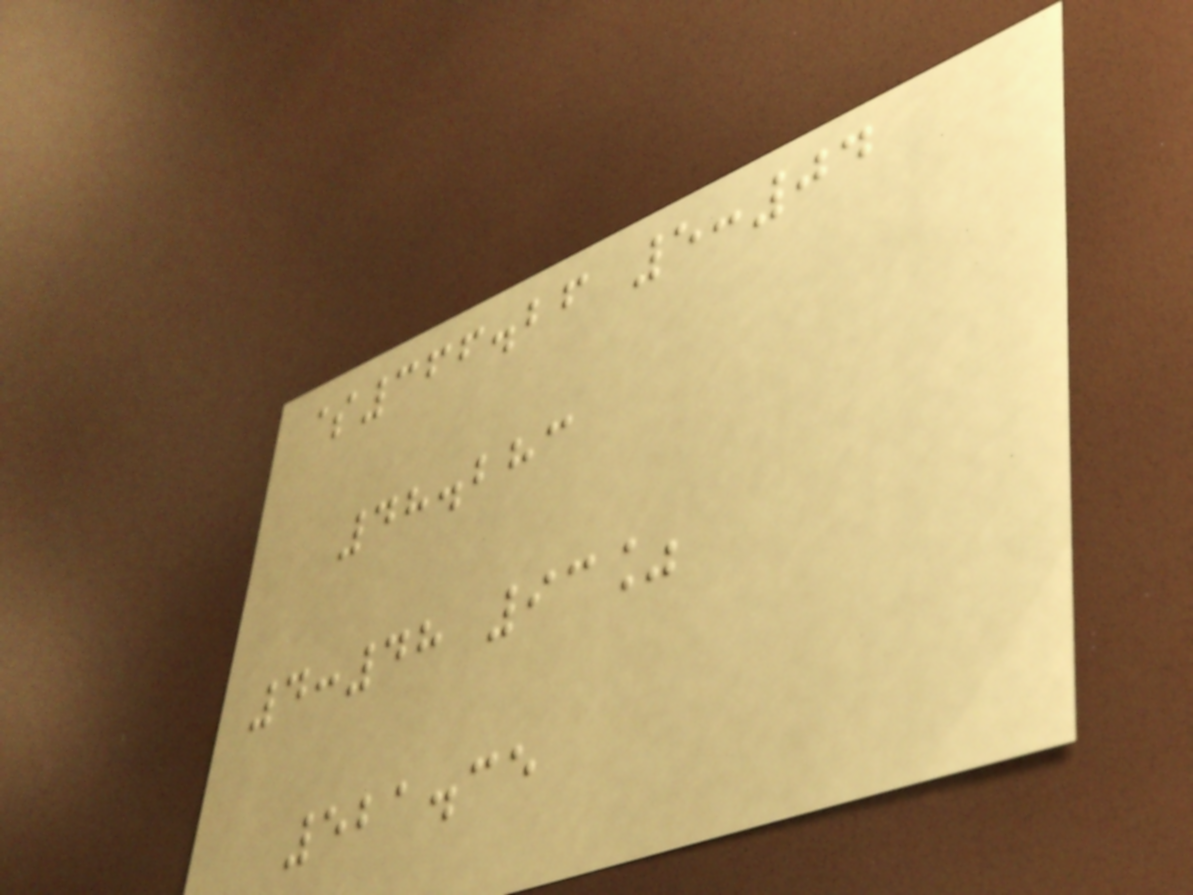$366.26 5:04
48.283
4:48 93%
521.35
